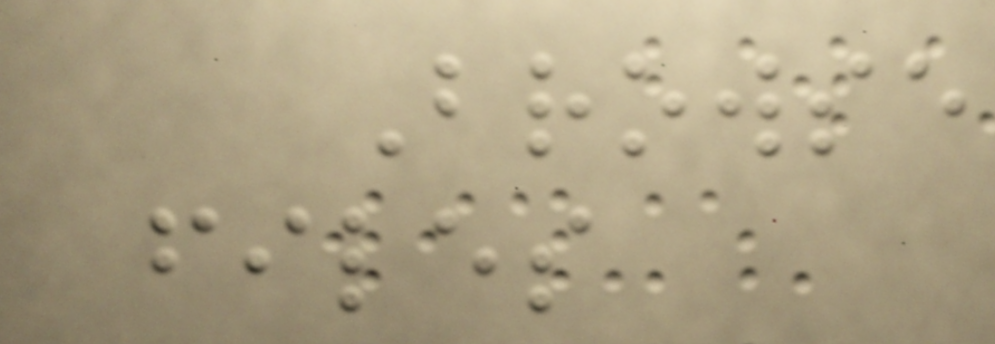Browse
files
